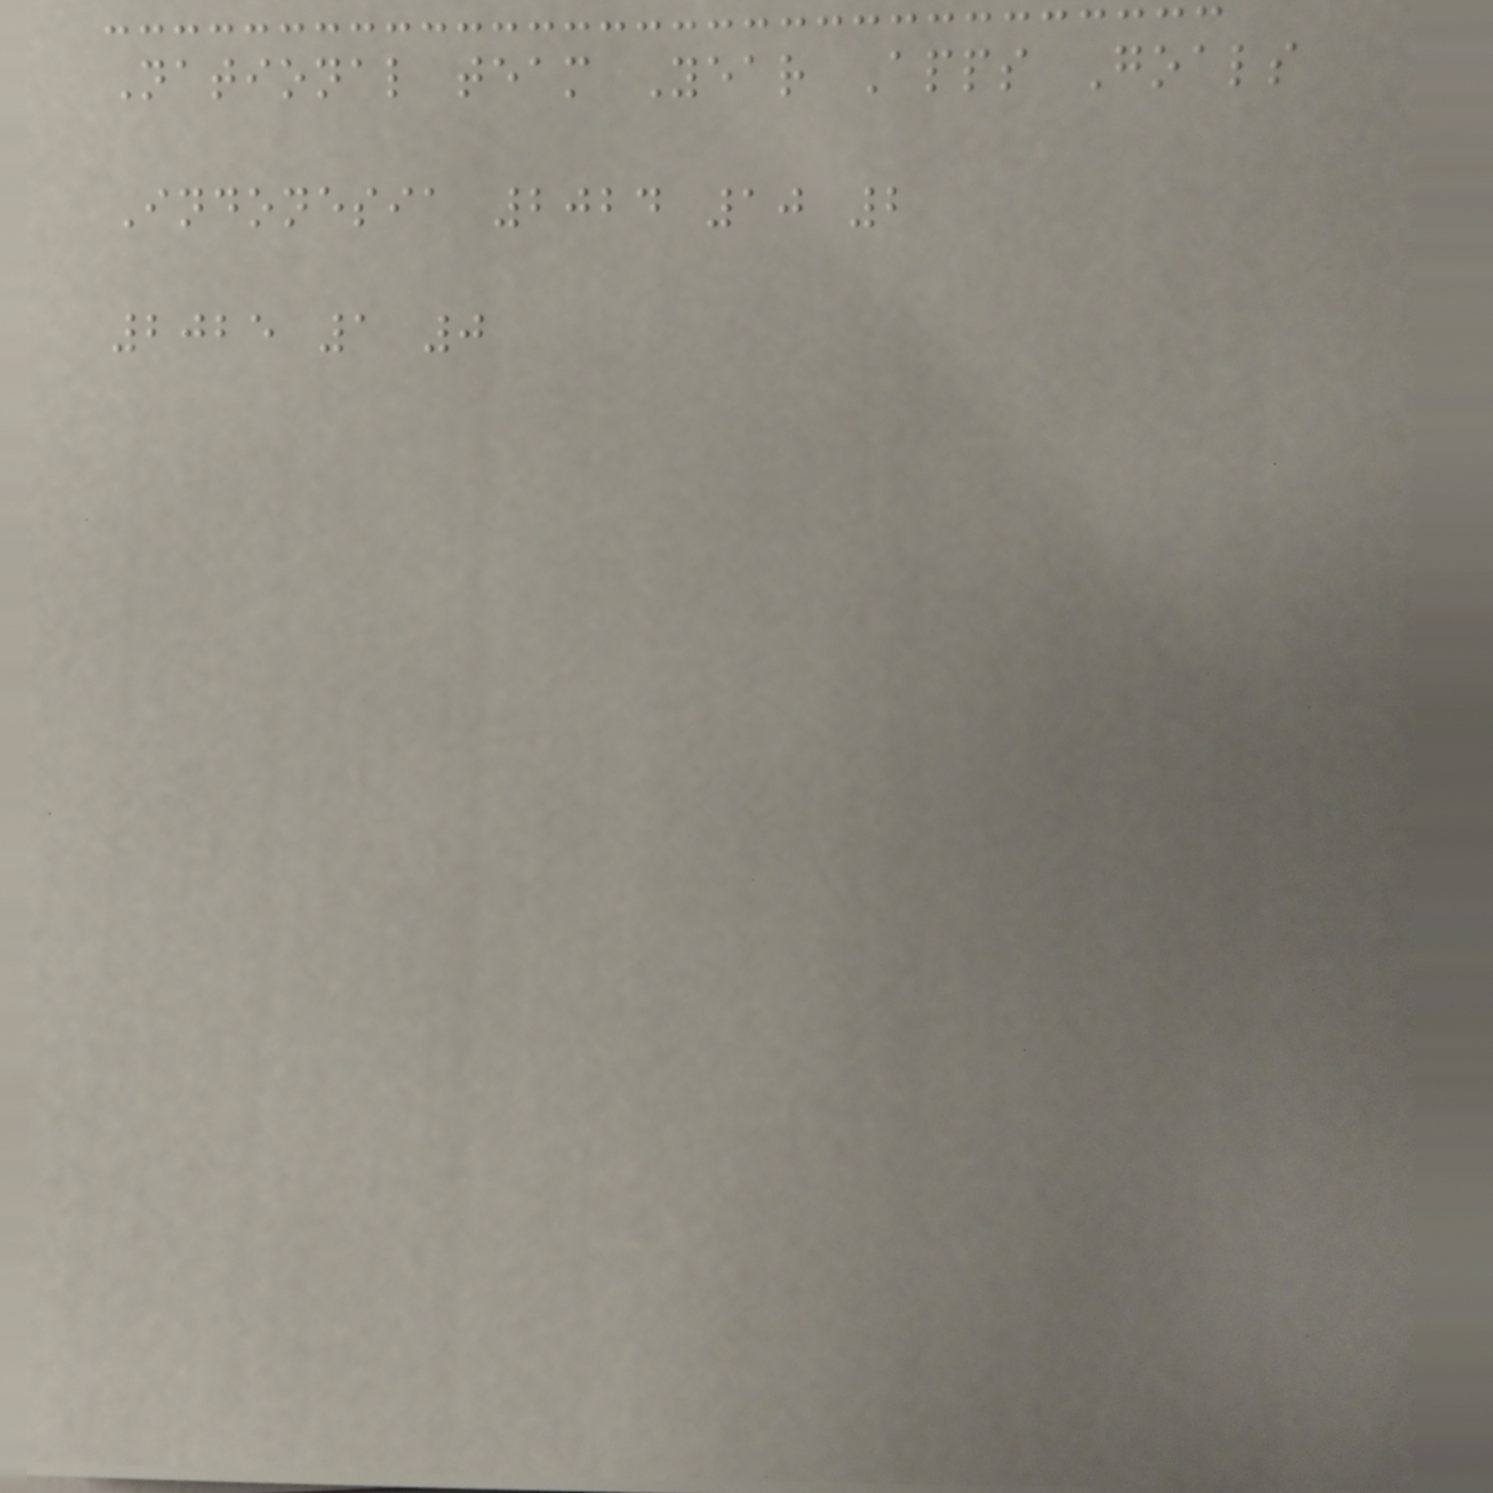National team Year Apps Goals
Indonesia 2024 10 2
2025 1 0
